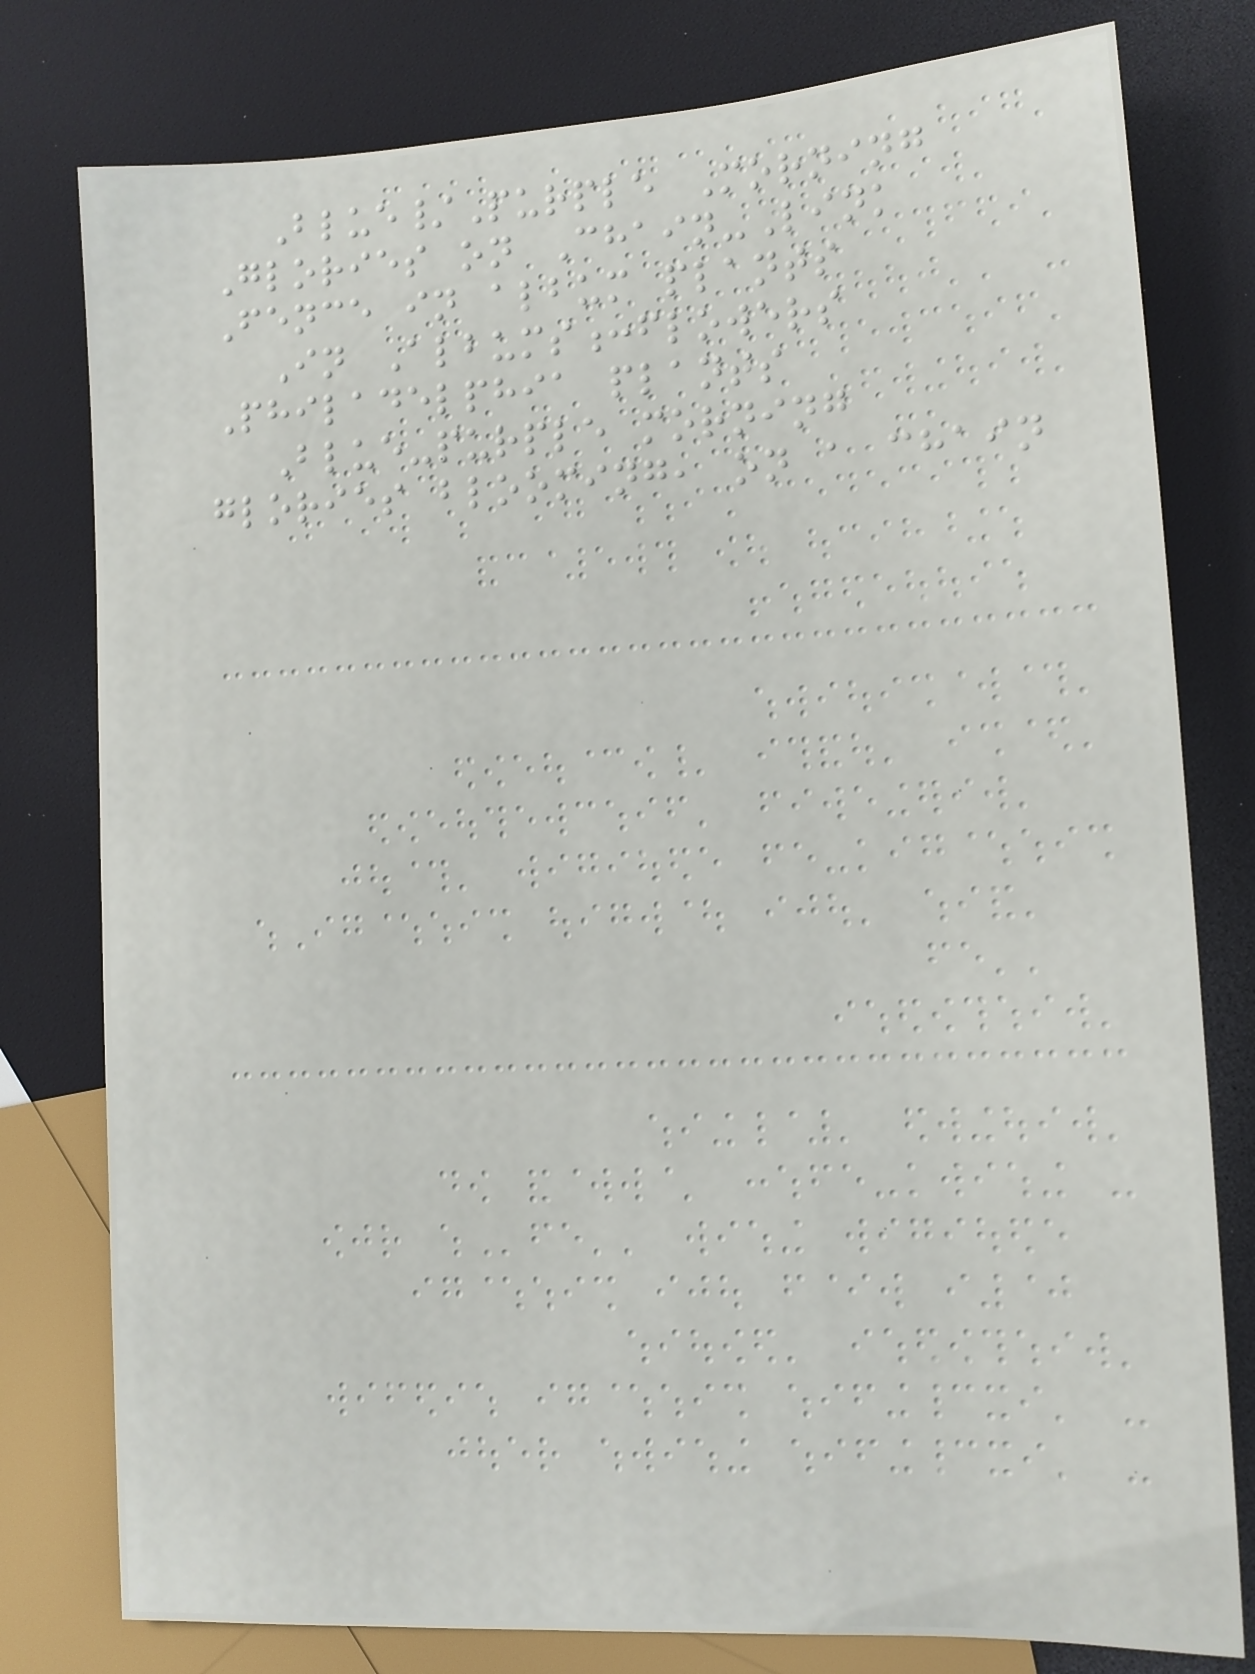Blue/Purple Morning
Glories on Chain-Link
Fence in album plants
In Albums:flowers
Philadelphia plants
Blue-purple morning
glories blooming, on a chain
